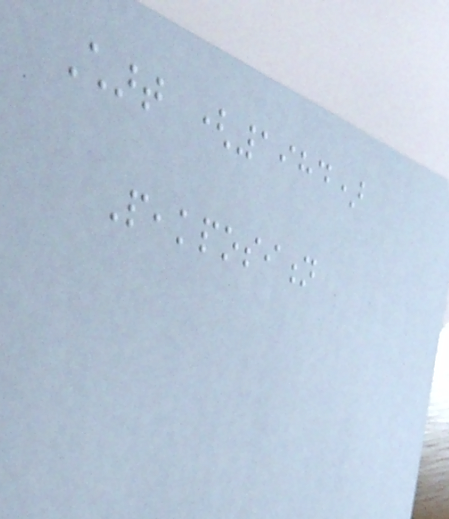Chart (1984)
Peakposition
